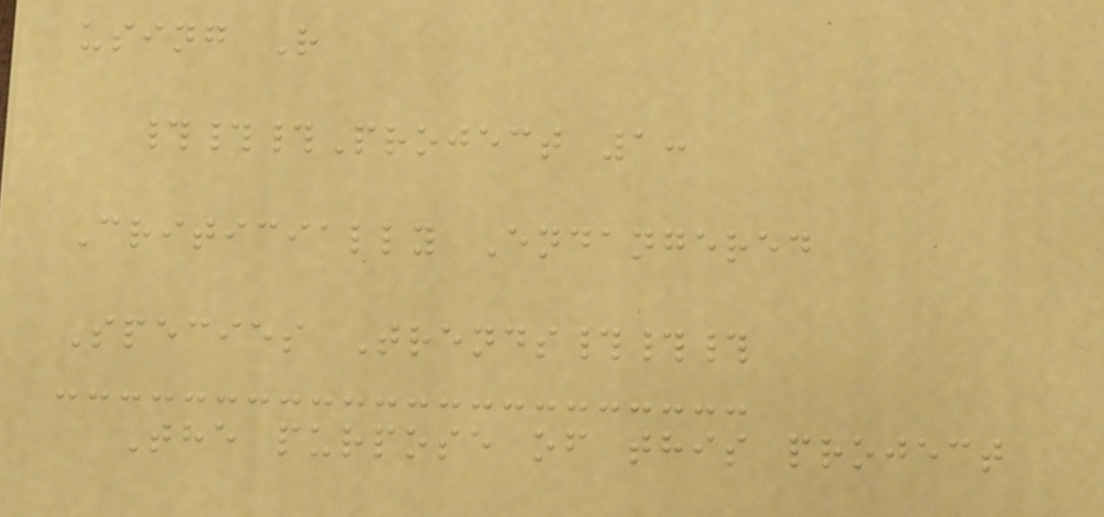using R
###Project 1:
Criticially Endangered
Species Trends###
The purpose of this project
